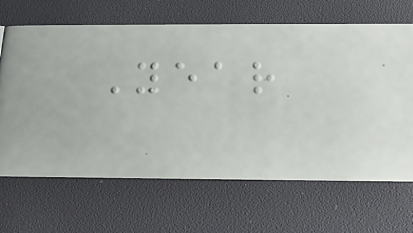Year
